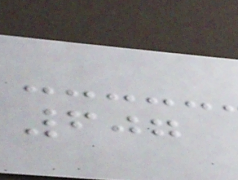607
